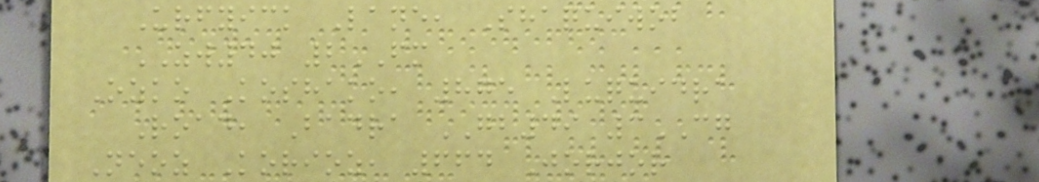Urfyick Lane, Shaquiwob
ZW40 2FM
Ozko Koshako, 875 Luquidra
Road, Badra GB49 3CG
Neoz Korioz, 664 Jorjor
